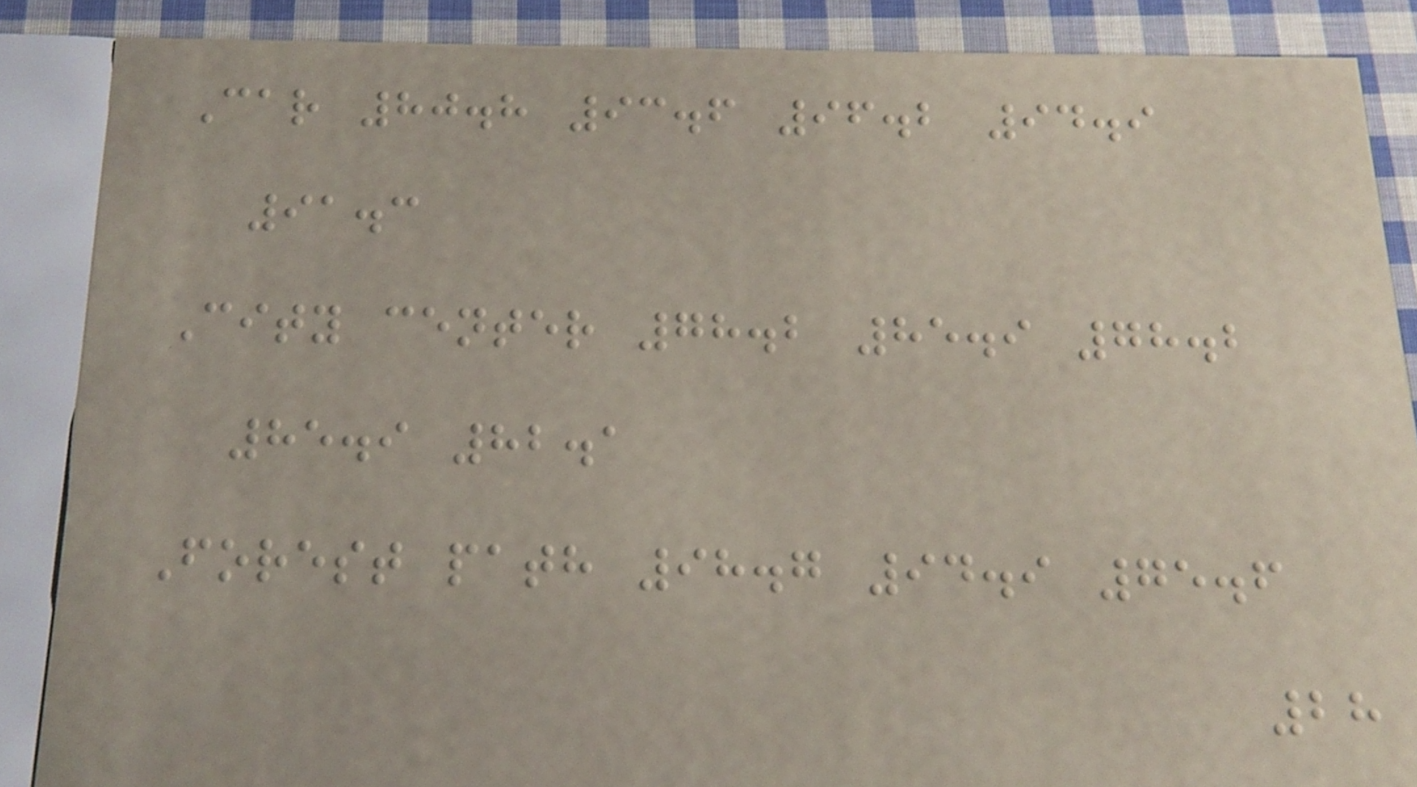Car 80.8 93.6 96.2 94.9
91.3
City center 78.2 85.9 78.2
85.9 82.1
Forest path 98.7 94.9 75.6
28
